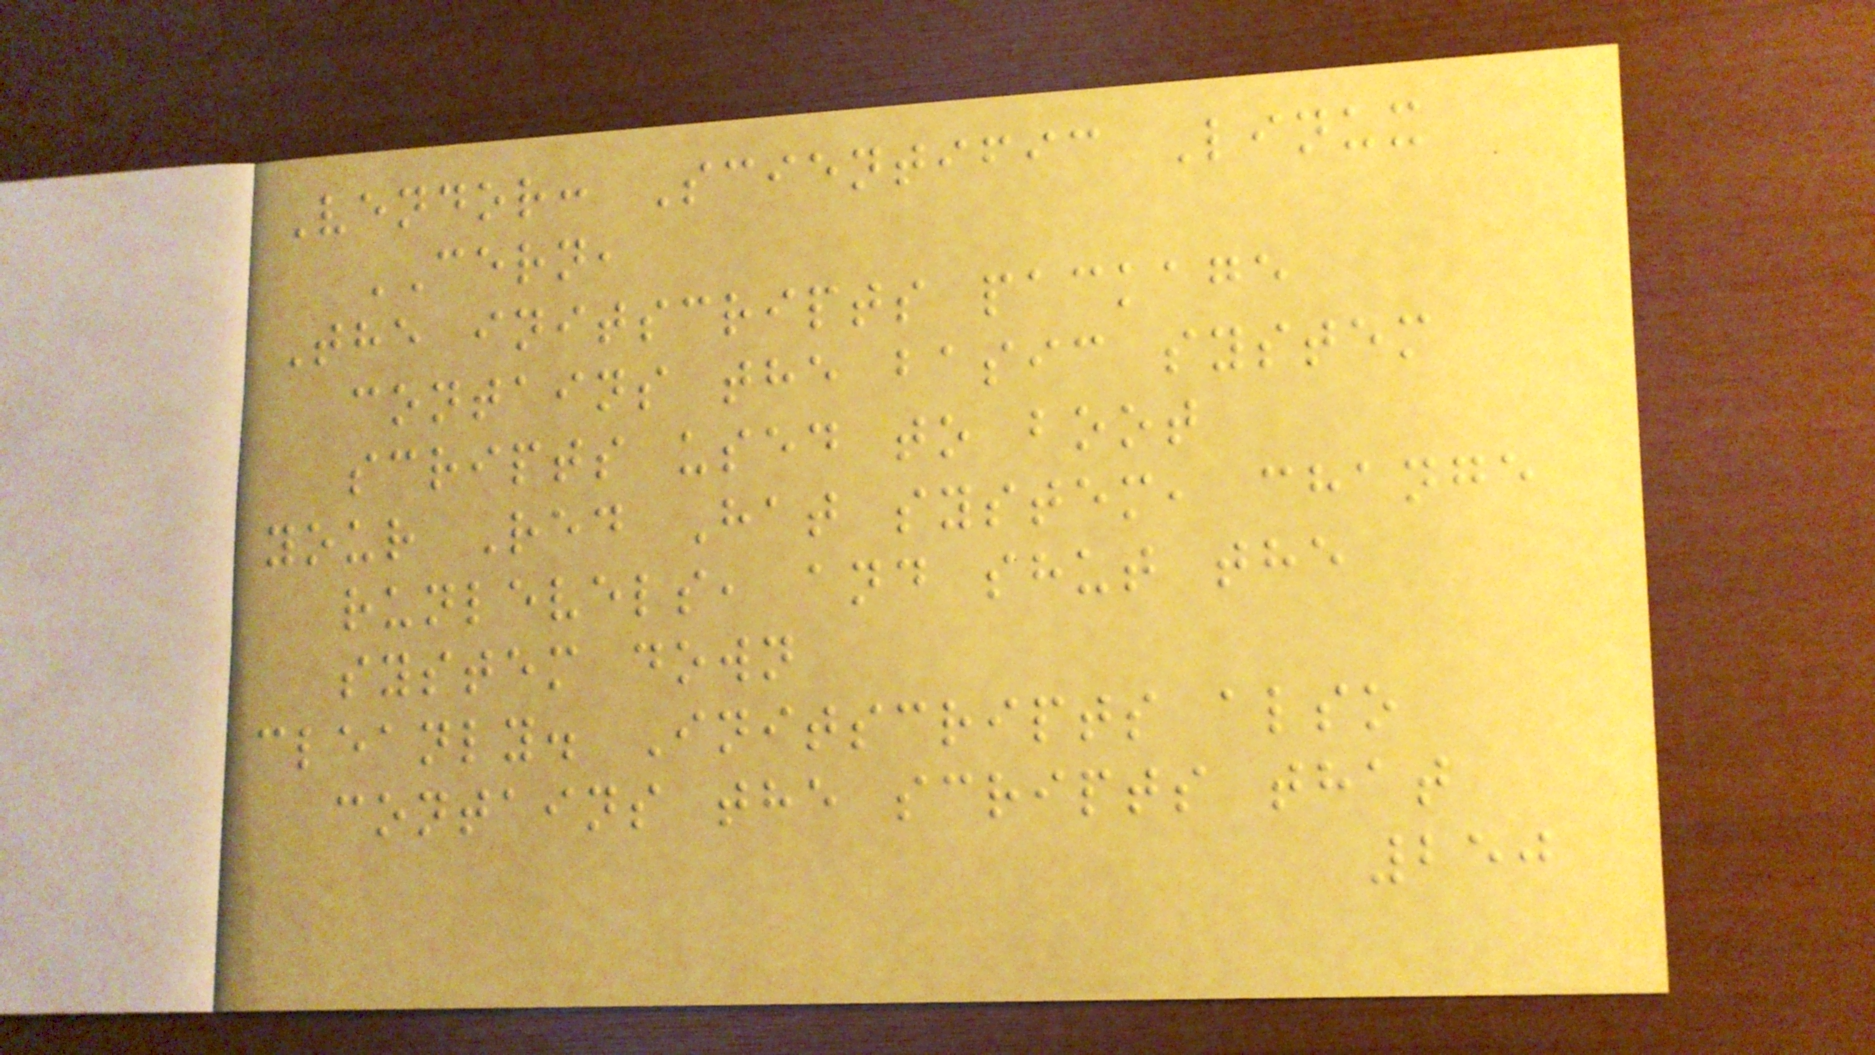Vendor: Scientific Linux
CERN,
The initscripts package
contains the basic system
scripts used to boot
your Red Hat system, change
runlevels, and shut the
system down
cleanly. Initscripts also
contains the scripts that
250
